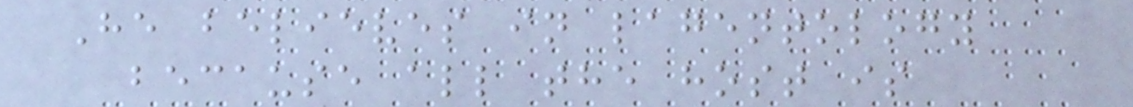He believes in lagentology
because all the host is
